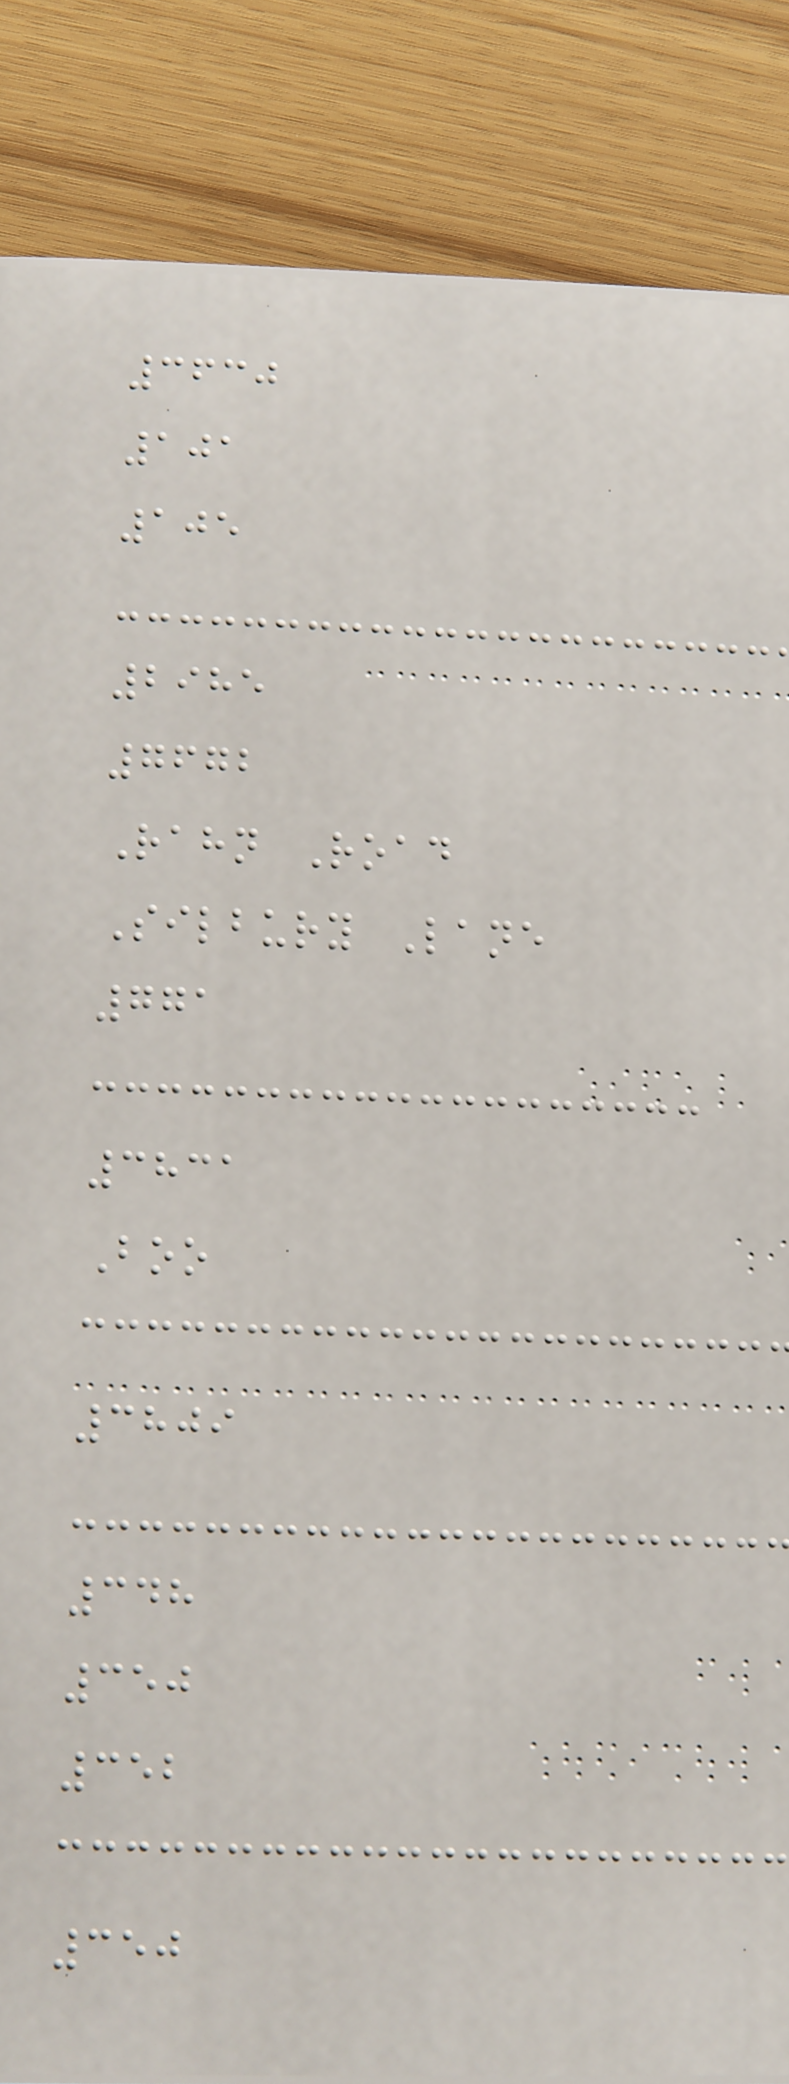3630
101
105
2985
7672
Rahn Road
Silbury Lane
771
3831
Boo
3809
348
350
352
350
